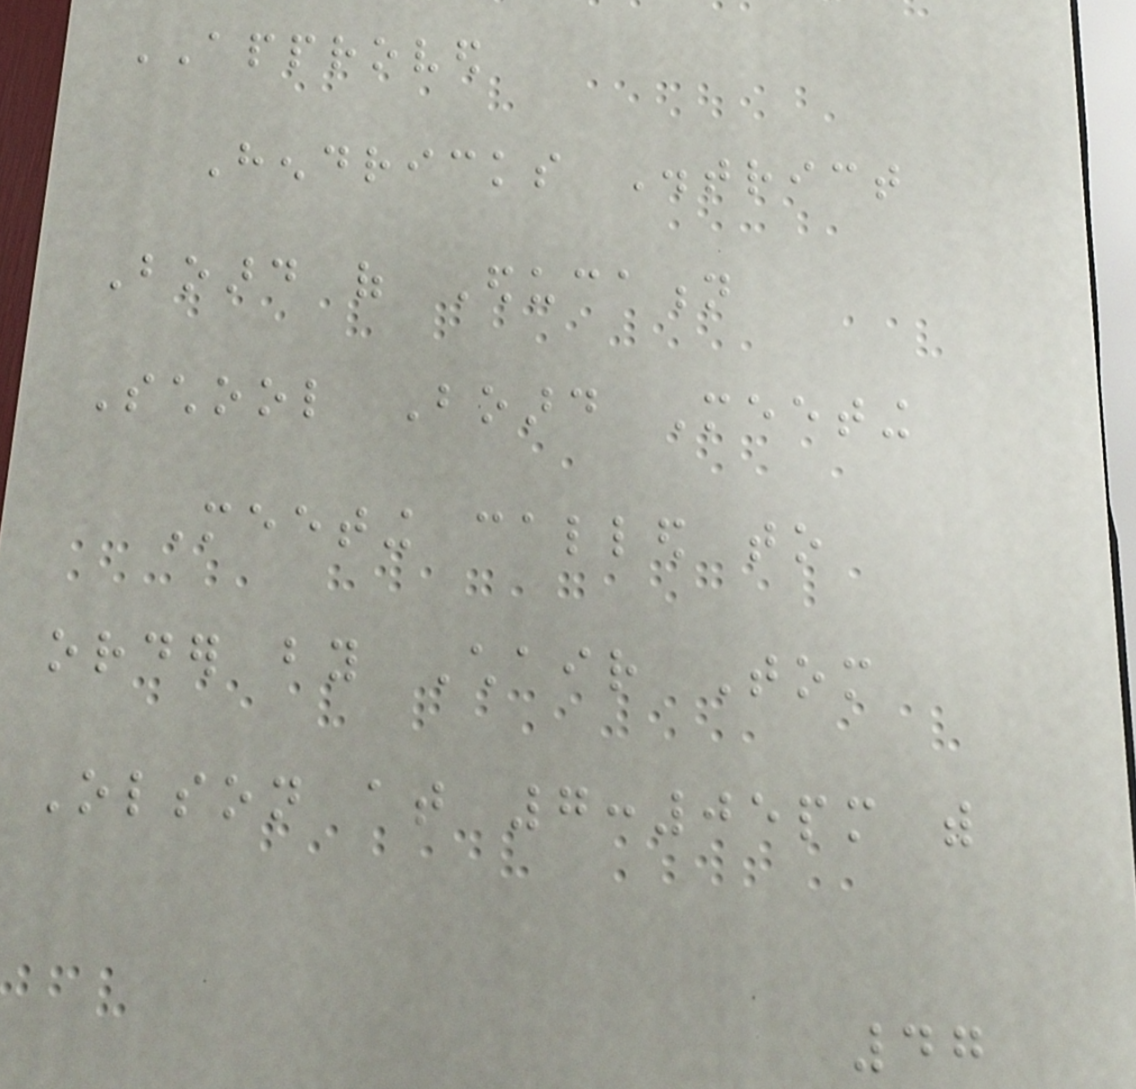APPROVED
Hendricks District
Board of Education
School Board Meeting
Meeting called to
order by Chair Tom
Olson at 7:05pm with
47
